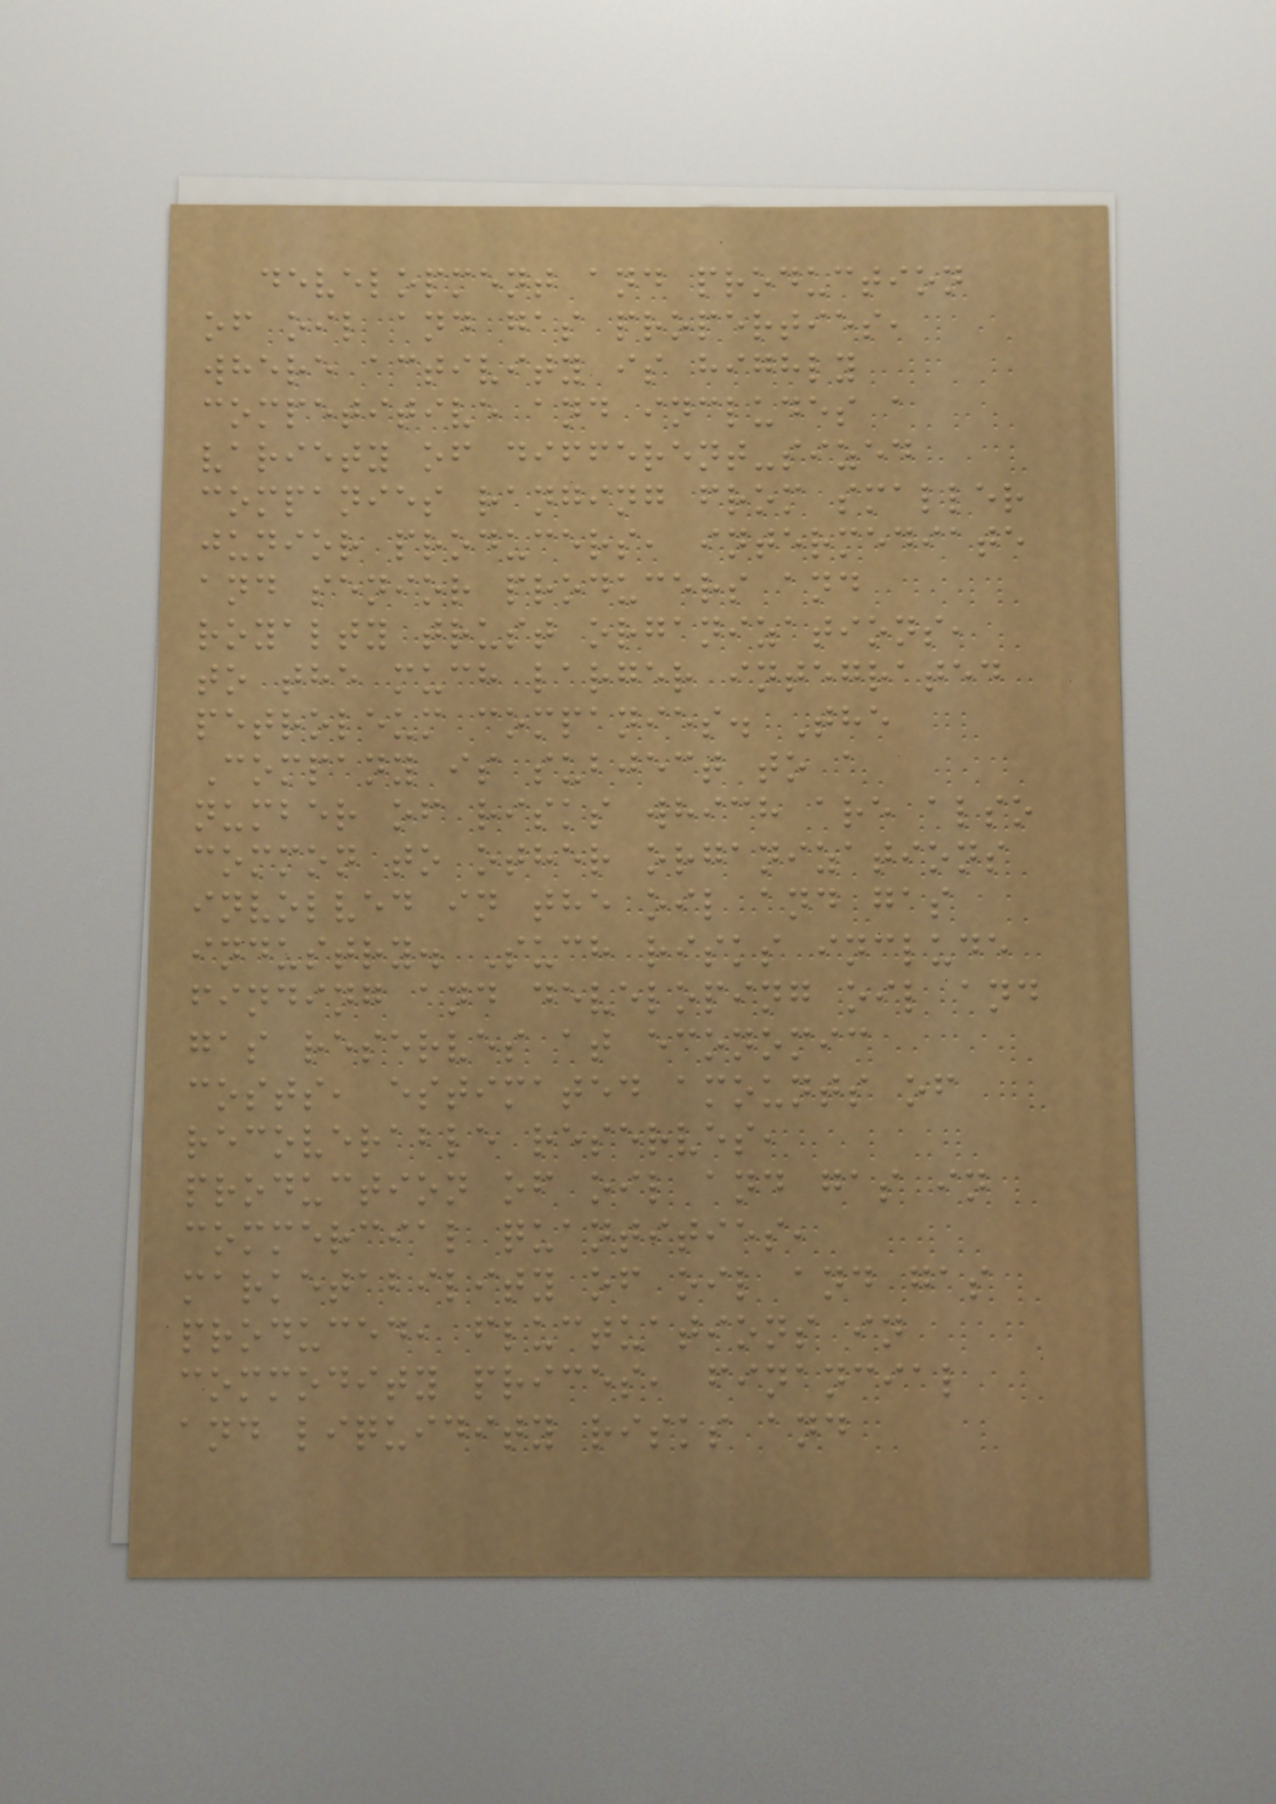development and production
of oil and gas properties,
where activity is highly
competitive and includes a
variety of different-sized
companies ranging from smaller
junior producers, intermediate
and senior producers and
royalty trust organizations,
to the much larger integrated
petroleum companies. The
Company is subject to a
number of risks which are also
common to other organizations
involved in the oil and gas
industry. Such risks include
finding and developing oil and
gas reserves at economic
costs, estimated amounts of
recoverable reserves,
production of oil and gas in
commercial quantities,
marketability of oil and gas
produced, fluctuations in
commodity prices, financial
and liquidity risks and
